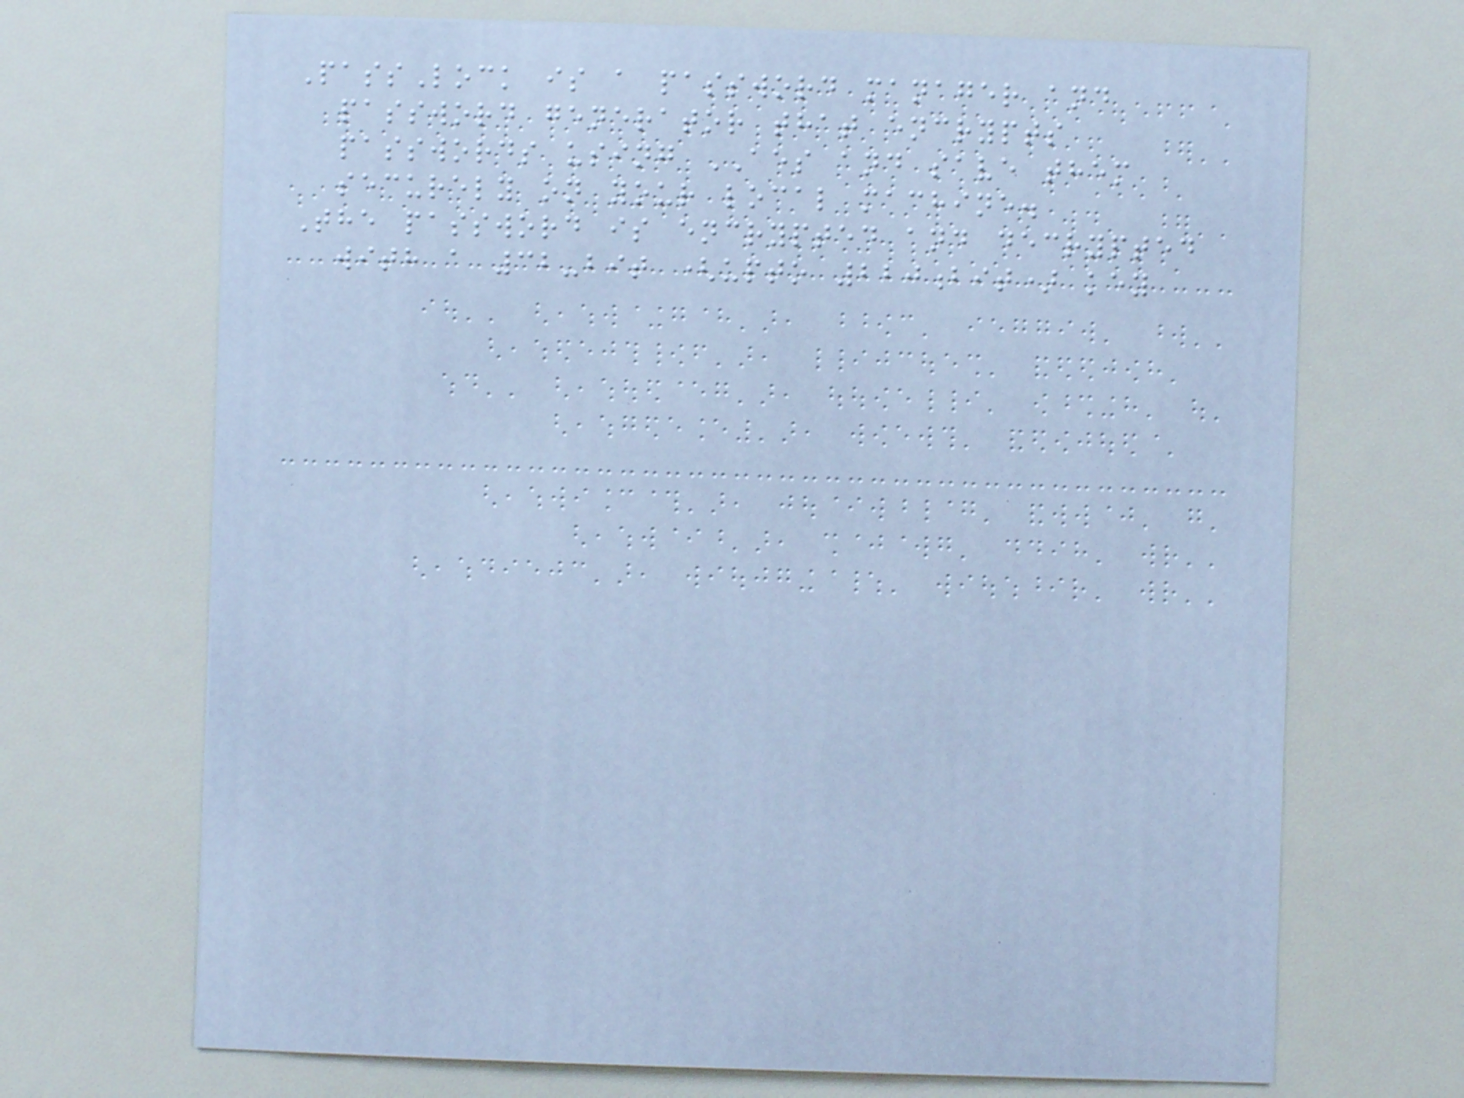PassLock is a password manager and
password generator that encrypts
passwords using AES and save them
securely on your local machine.
The password is encrypted and decrypted
with a 32-bit (upto 220bit) key
